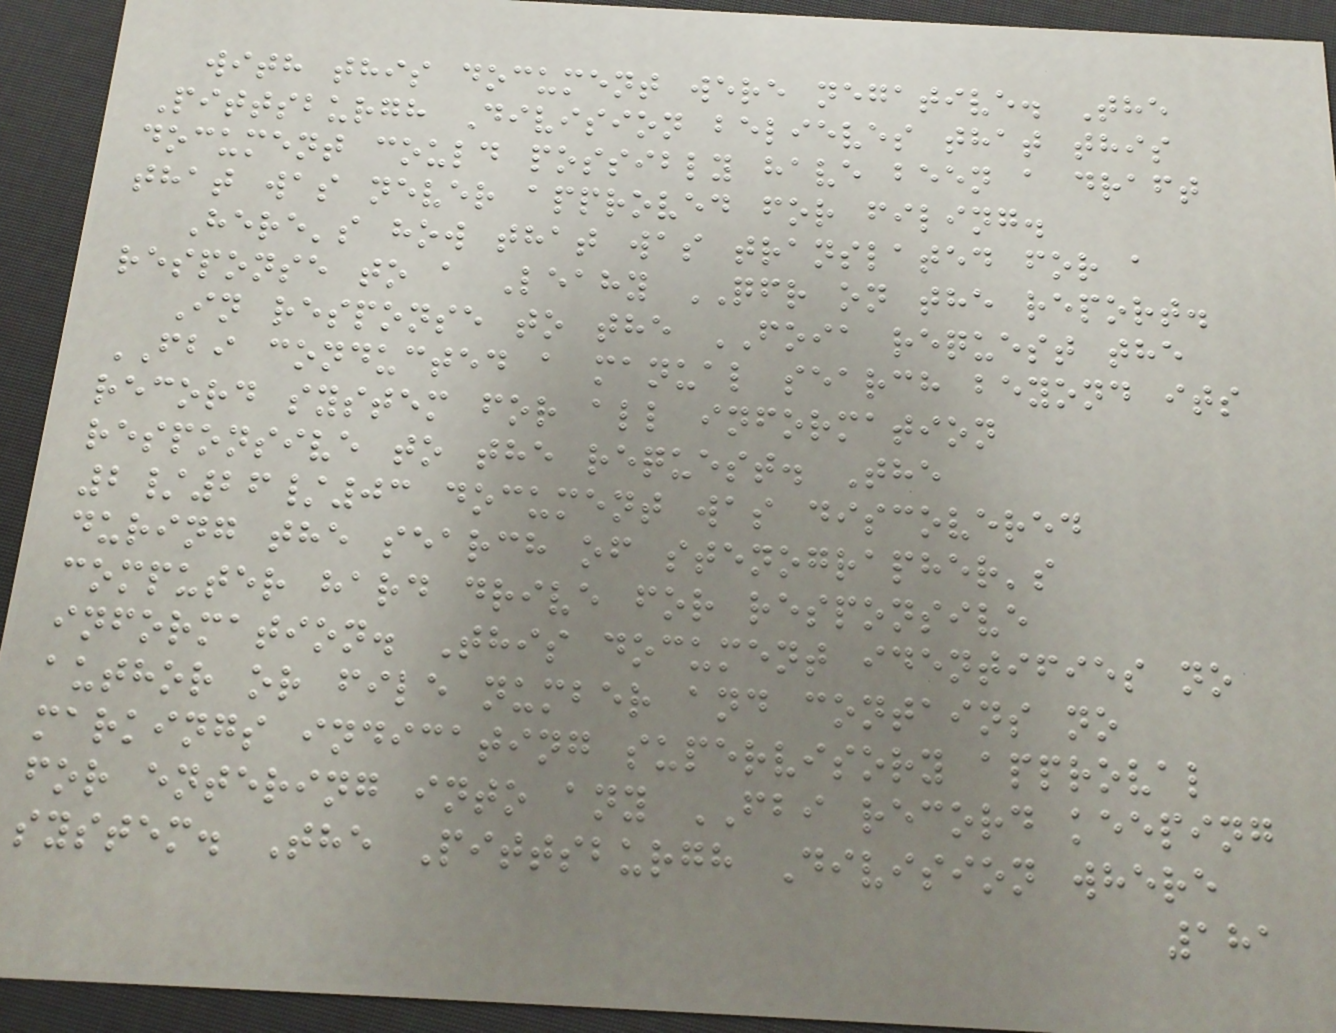with this document were negative. The
Pittsburgh Division believes that this
document could possibly have been a draft
that was never approved for filing.
Here's how that was translated for a
response to a Leahy QFR on the report.
In response to the FOIA request the
FBI conducted a manual search beyond its
record system for all information
responsive to the request. The
2/26/03 document was discovered
during the search of stenographer's
computer hard drive for responsive
information. This document identifies no
author or file number and contains no
markings indicating supervisory approval
for entering into any FBI record keeping
system. The Pittsburgh Division where
181
